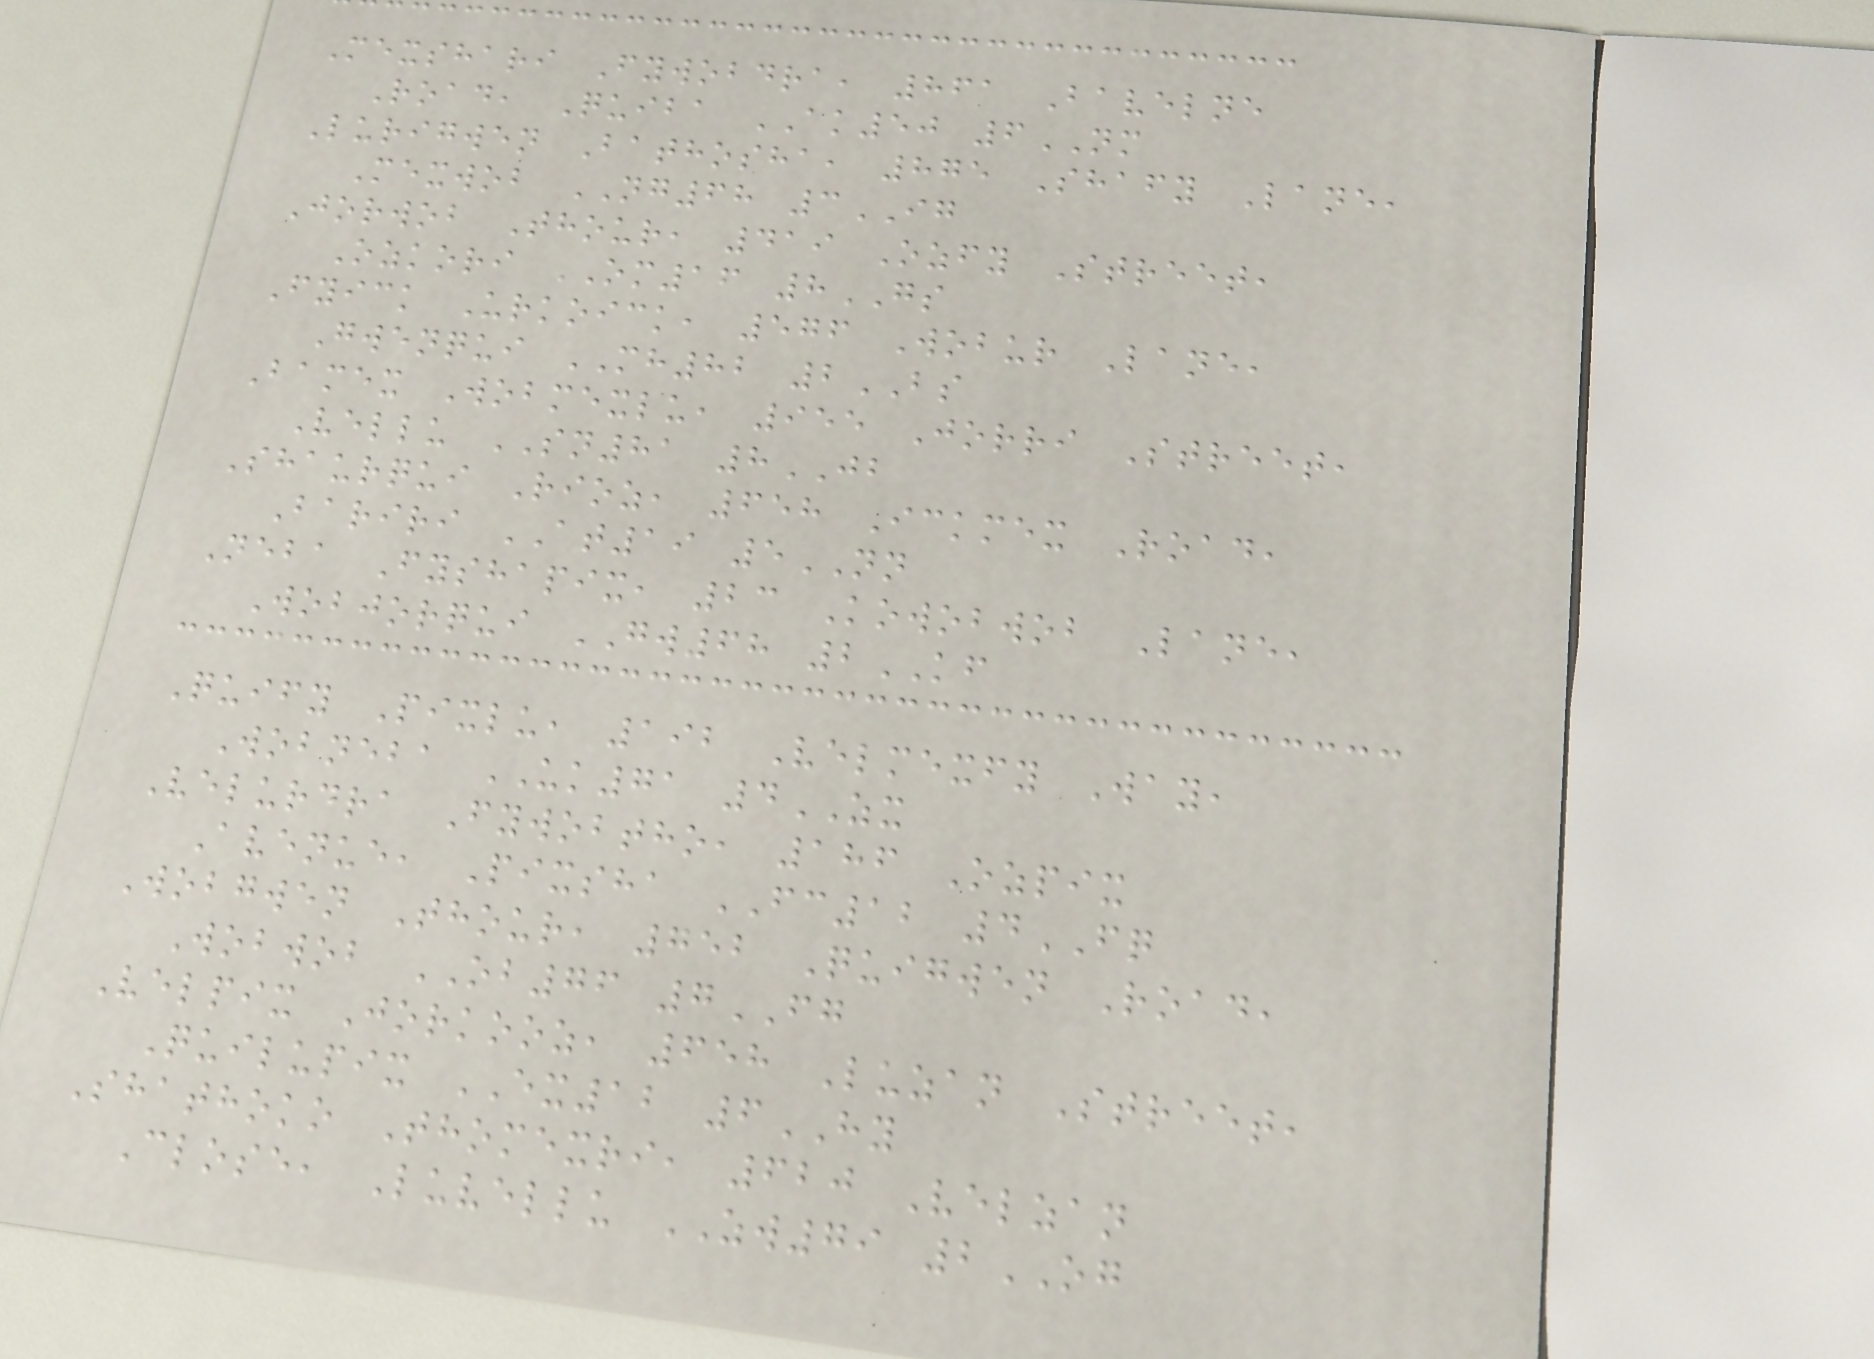Mexshari Fywobdra, 861 Bavelne
Road, Quiba AK50 6NM
Lurigwen Bathosha, 875 Shafy Lane,
Mexwob NG68 3IG
Jorwob Thour, 419 Ozfy Street,
Ozkori OM16 8GS
Fyick Urkoick, 576 Wobur Lane,
Gwenqui MH82 2BS
Bamex Wobmexlu, 955 Jorri Street,
Vellu SN81 8JB
Shaurqui Rioz, 658 Ickmex Road,
Bariri AT19 5NN
Neba Fyshapix, 23 Kowobwob Lane,
Wobjorqui GW68 2KF
Quify Pixlu, 192 Velmexfy Way,
Wobneba UK71 4ZX
Velurdra Fywobtho, 186 Ozpix
Avenue, Pixsha FC12 4FQ
Wobgwen Thour, 752 Quigwen Road,
Wobwob OB76 7FG
Velpix Jorkooz, 658 Luzan Street,
Quilupix EX12 6HY
Shathoko Thomexri, 620 Velzan
Close, Luvellu ZW79 2OG
